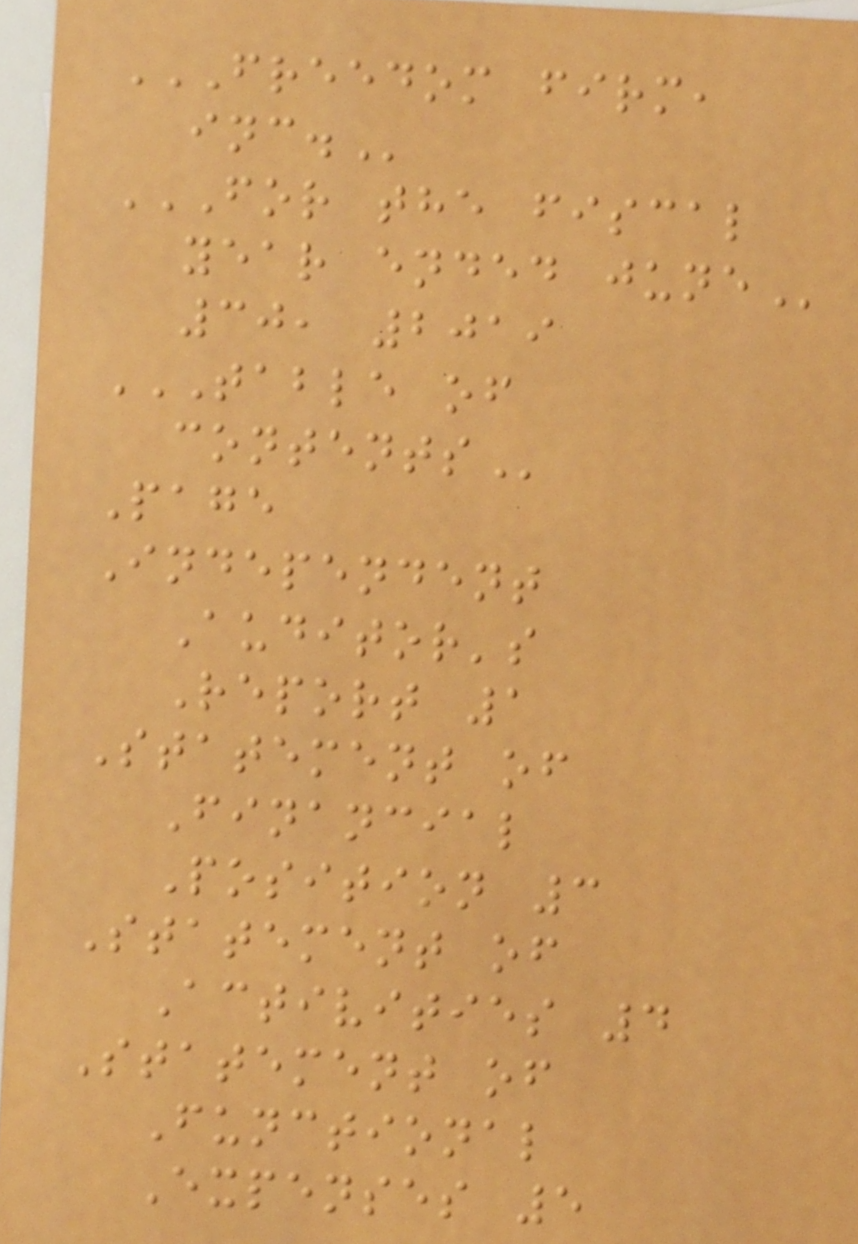FREEDOM FIRM,
INC.
FOR THE FISCAL
YEAR ENDED JUNE
30, 2019
TABLE OF
CONTENTS
Page
Independent
Auditor's
Report 1
Statement of
Financial
Position 3
Statement of
Activities 4
Statement of
Functional
Expenses 5
